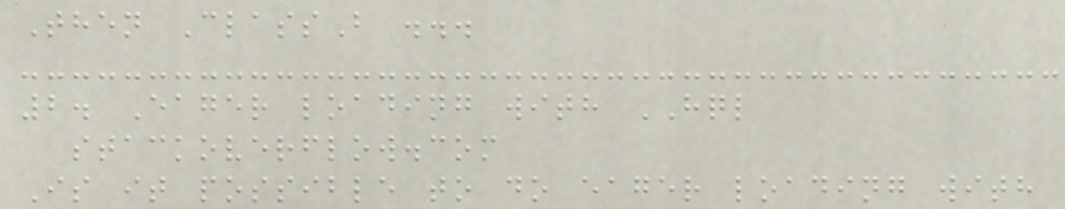Then ClassB ...
2. Eager loading with HQL
stackoverflow.com
Is it possible to do eager loading with
